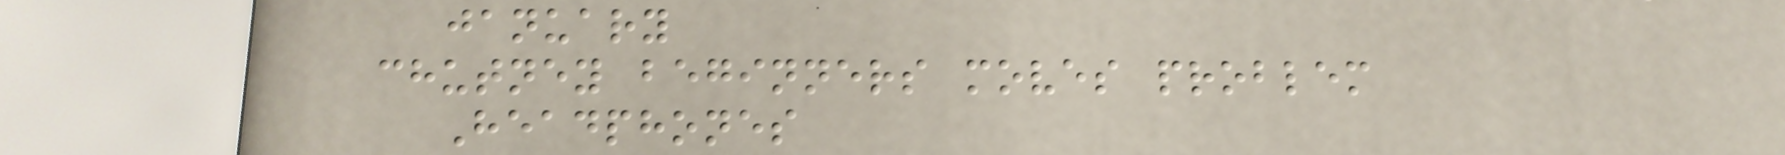january
chutney beginners moves problem
Headphones
